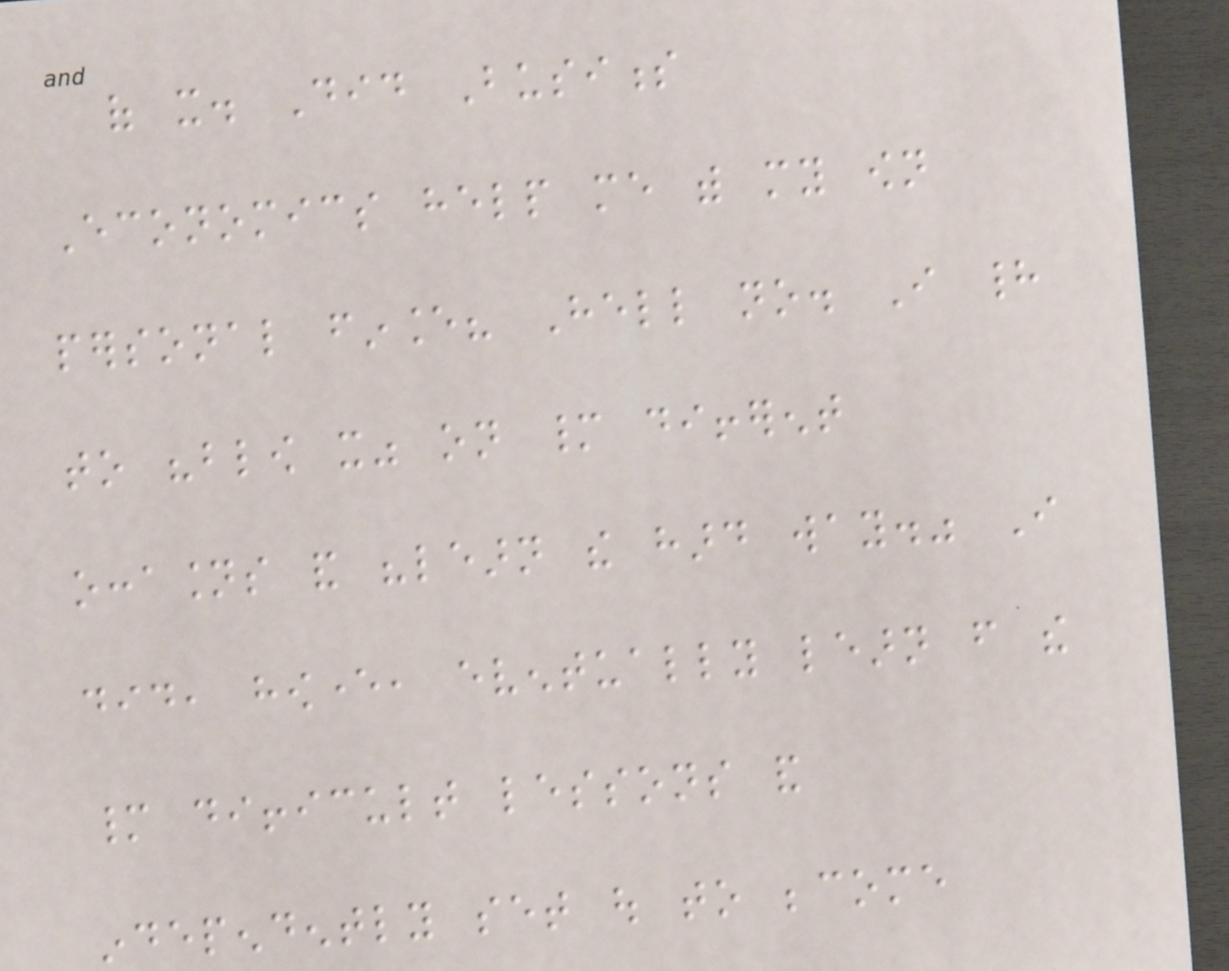of it. Did Business
Economics help me with my own
personal finance? Hell no. I had
to "blow it" on many different
occasions and "learn the hard way." I
did, however, eventually learn from the
many difficult lessons and
independently set out to become
